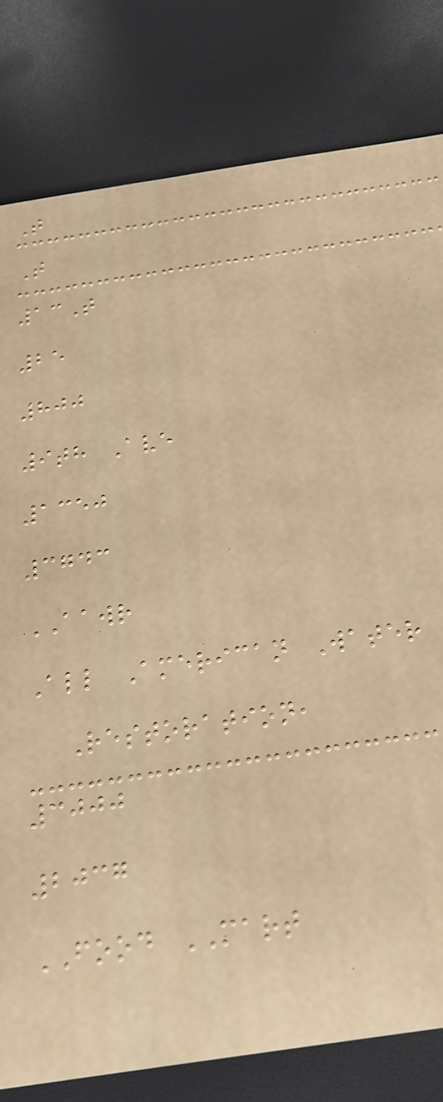T
T
13T
25
800
9th Ave
1350
3743
AAWR
All American Water
Restoration,
3000
2037
FOOD MART
